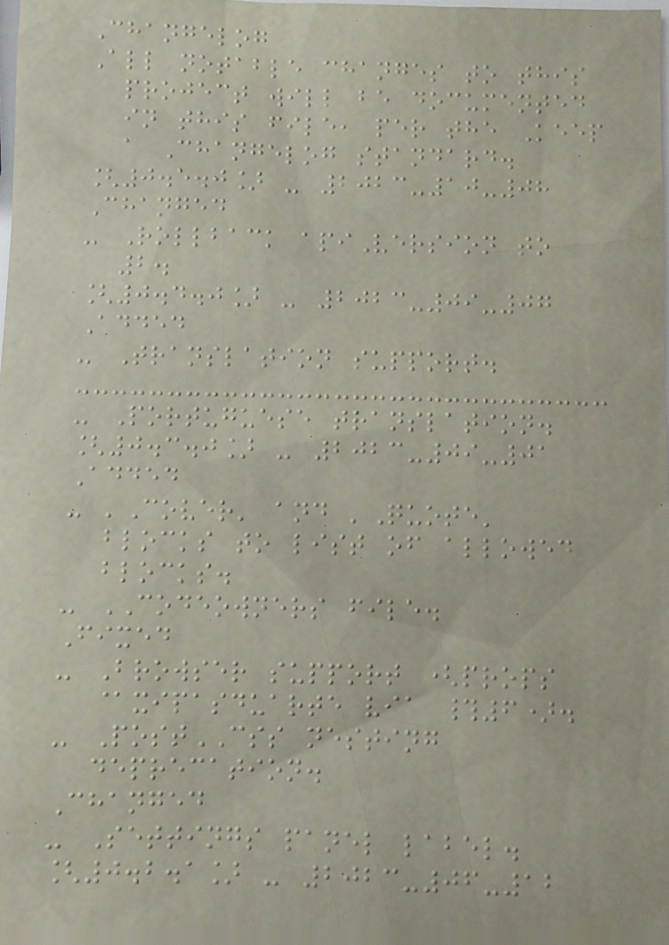Changelog
All notable changes to this
project will be documented
in this file, per the Keep
a Changelog standard.
[0.5.0] - 2023-10-08
Changed
- Rollback apiVersion to
2.
[0.4.0] - 2023-09-07
Added
- Translation support.
- Portuguese translation.
[0.3.0] - 2023-09-01
Added
- 'Cover' and 'Quote'
blocks to list of allowed
blocks.
- CODEOWNERS file.
Fixed
- Browser support (props
@xipasduarte via #6).
- PostCSS nesting
deprecation.
Changed
- Settings panel label.
[0.2.1] - 2023-06-12
